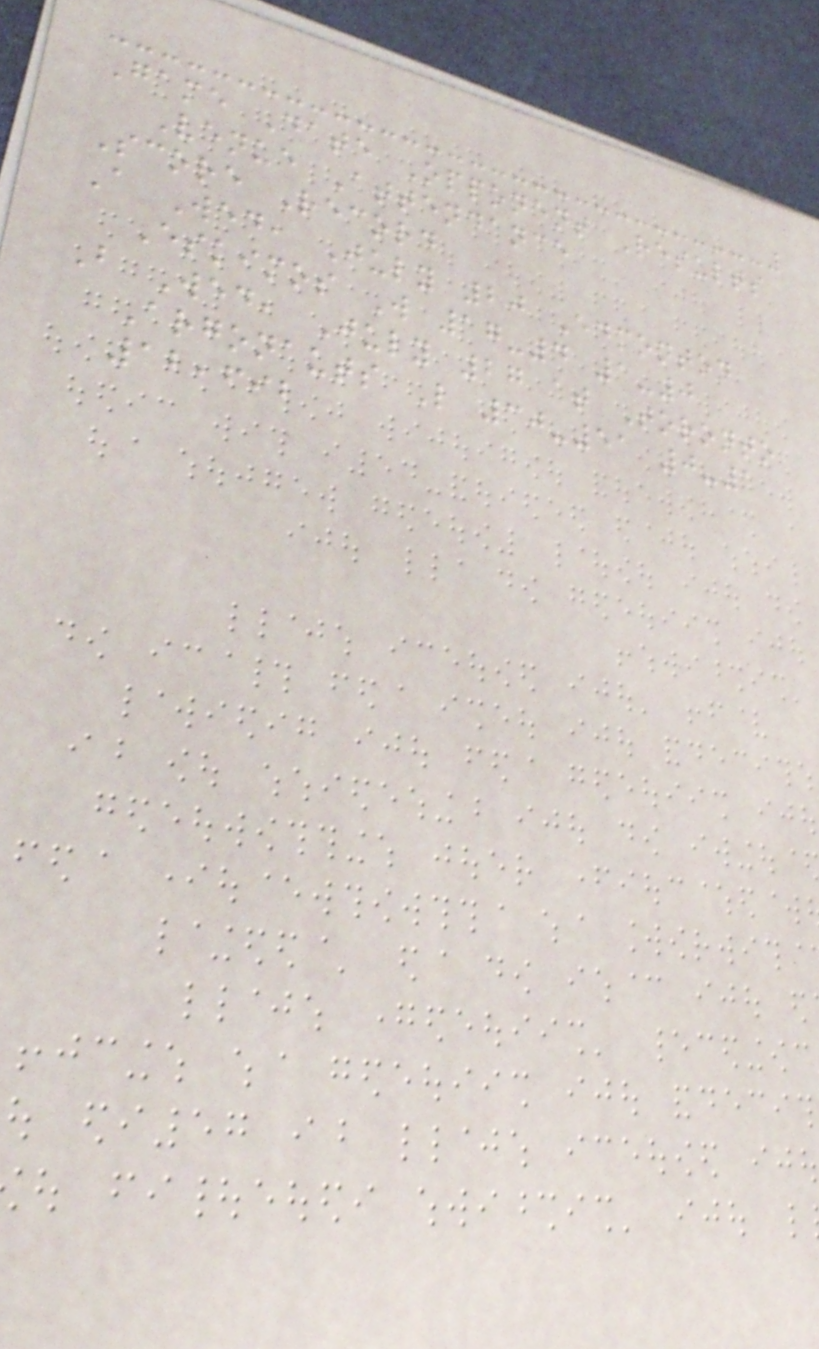Game Date Opponent Results
Venue Attendance
Score Record
A Wed, July 20 Edmonton
Eskimos W 17-4 1-0
B Wed, July 27 at Toronto
Argonauts L 30-51 0-1
12,692
